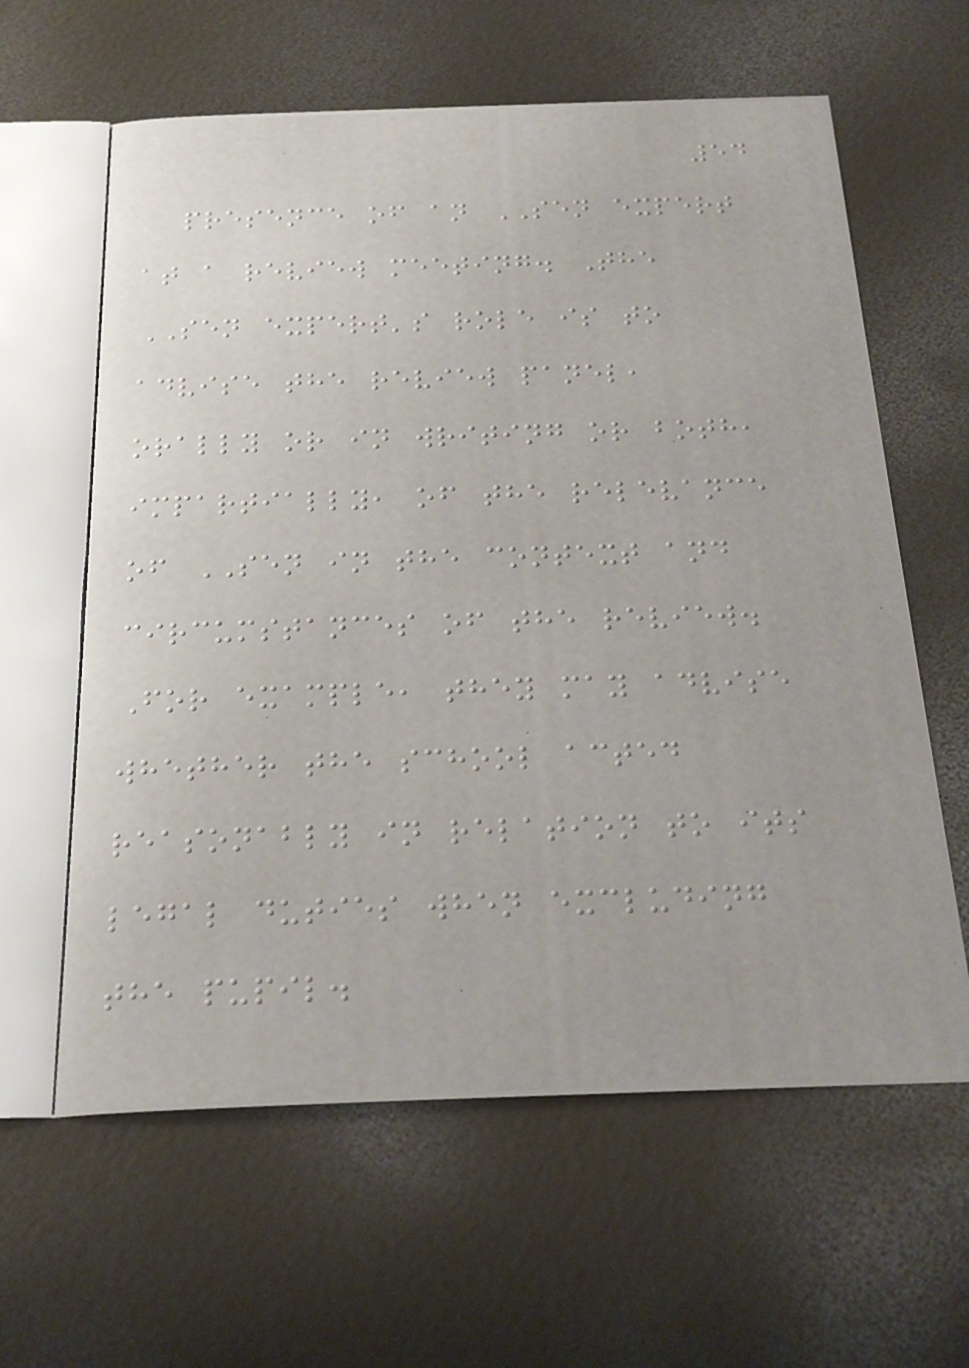54
presence of an SEN expert
at a review meeting. The
SEN expert's role is to
advise the review panel,
orally or in writing or both,
impartially, of the relevance
of SEN in the context and
circumstances of the review.
For example, they may advise
whether the school acted
reasonably in relation to its
legal duties when excluding
the pupil.
